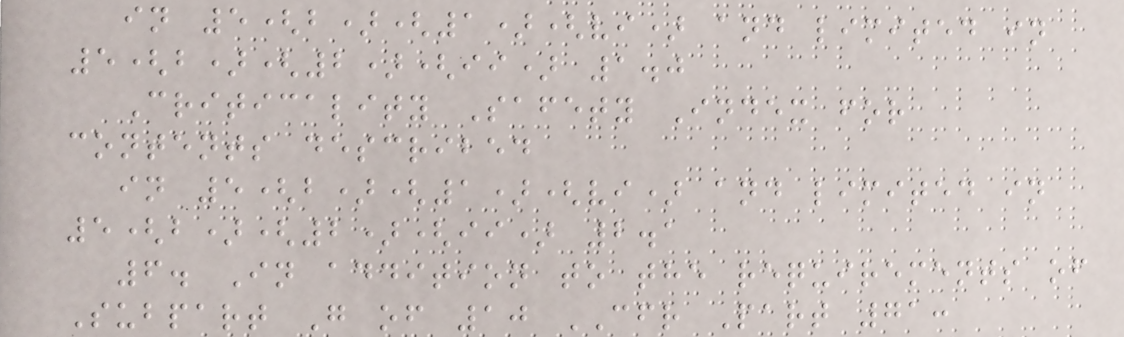in 5(b)(1)(vi) and limited in
5(b)(2)(ii) 1.0
Criticality Safety Index for
contents described
in 5(b)(1)(vi) and limited in
5(b)(2)(ii) 2.1
6. In addition to the requirements of
Subpart G of 10 CFR Part 71:
